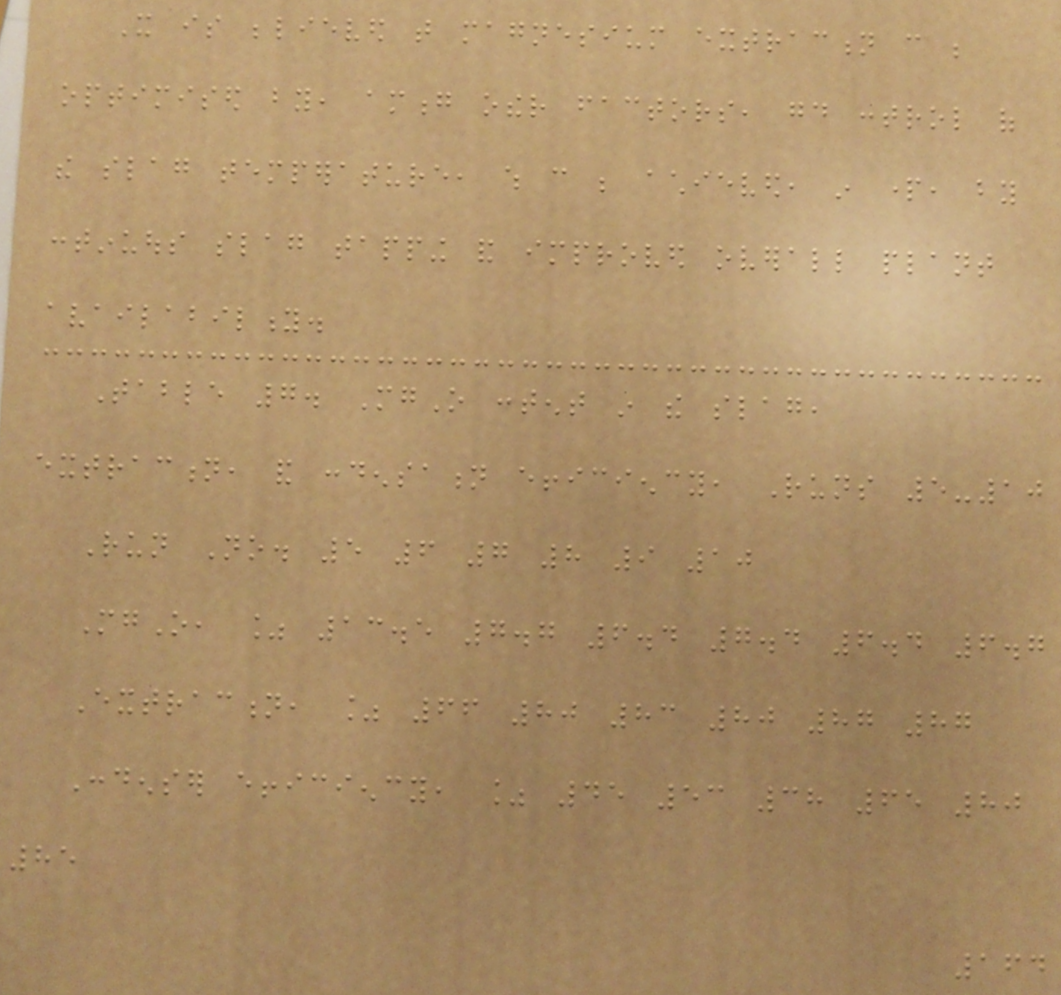It is believed that magnesium extraction can be
optimised by, among other factors, good control of
the slag temperature, which can be achieved, in part, by
continuous slag tapping and improved overall plant
availability.
Table 7. MgO content in the slag,
extraction, and condensation efficiency, Runs 5-10
Run No. 5 6 7 8 9 10
MgO, % 13.5 7.7 6.4 7.4 6.4 6.7
Extraction, % 66 80 83 80 87 87
Condenser efficiency, % 45 53 38 65 80
85
164
